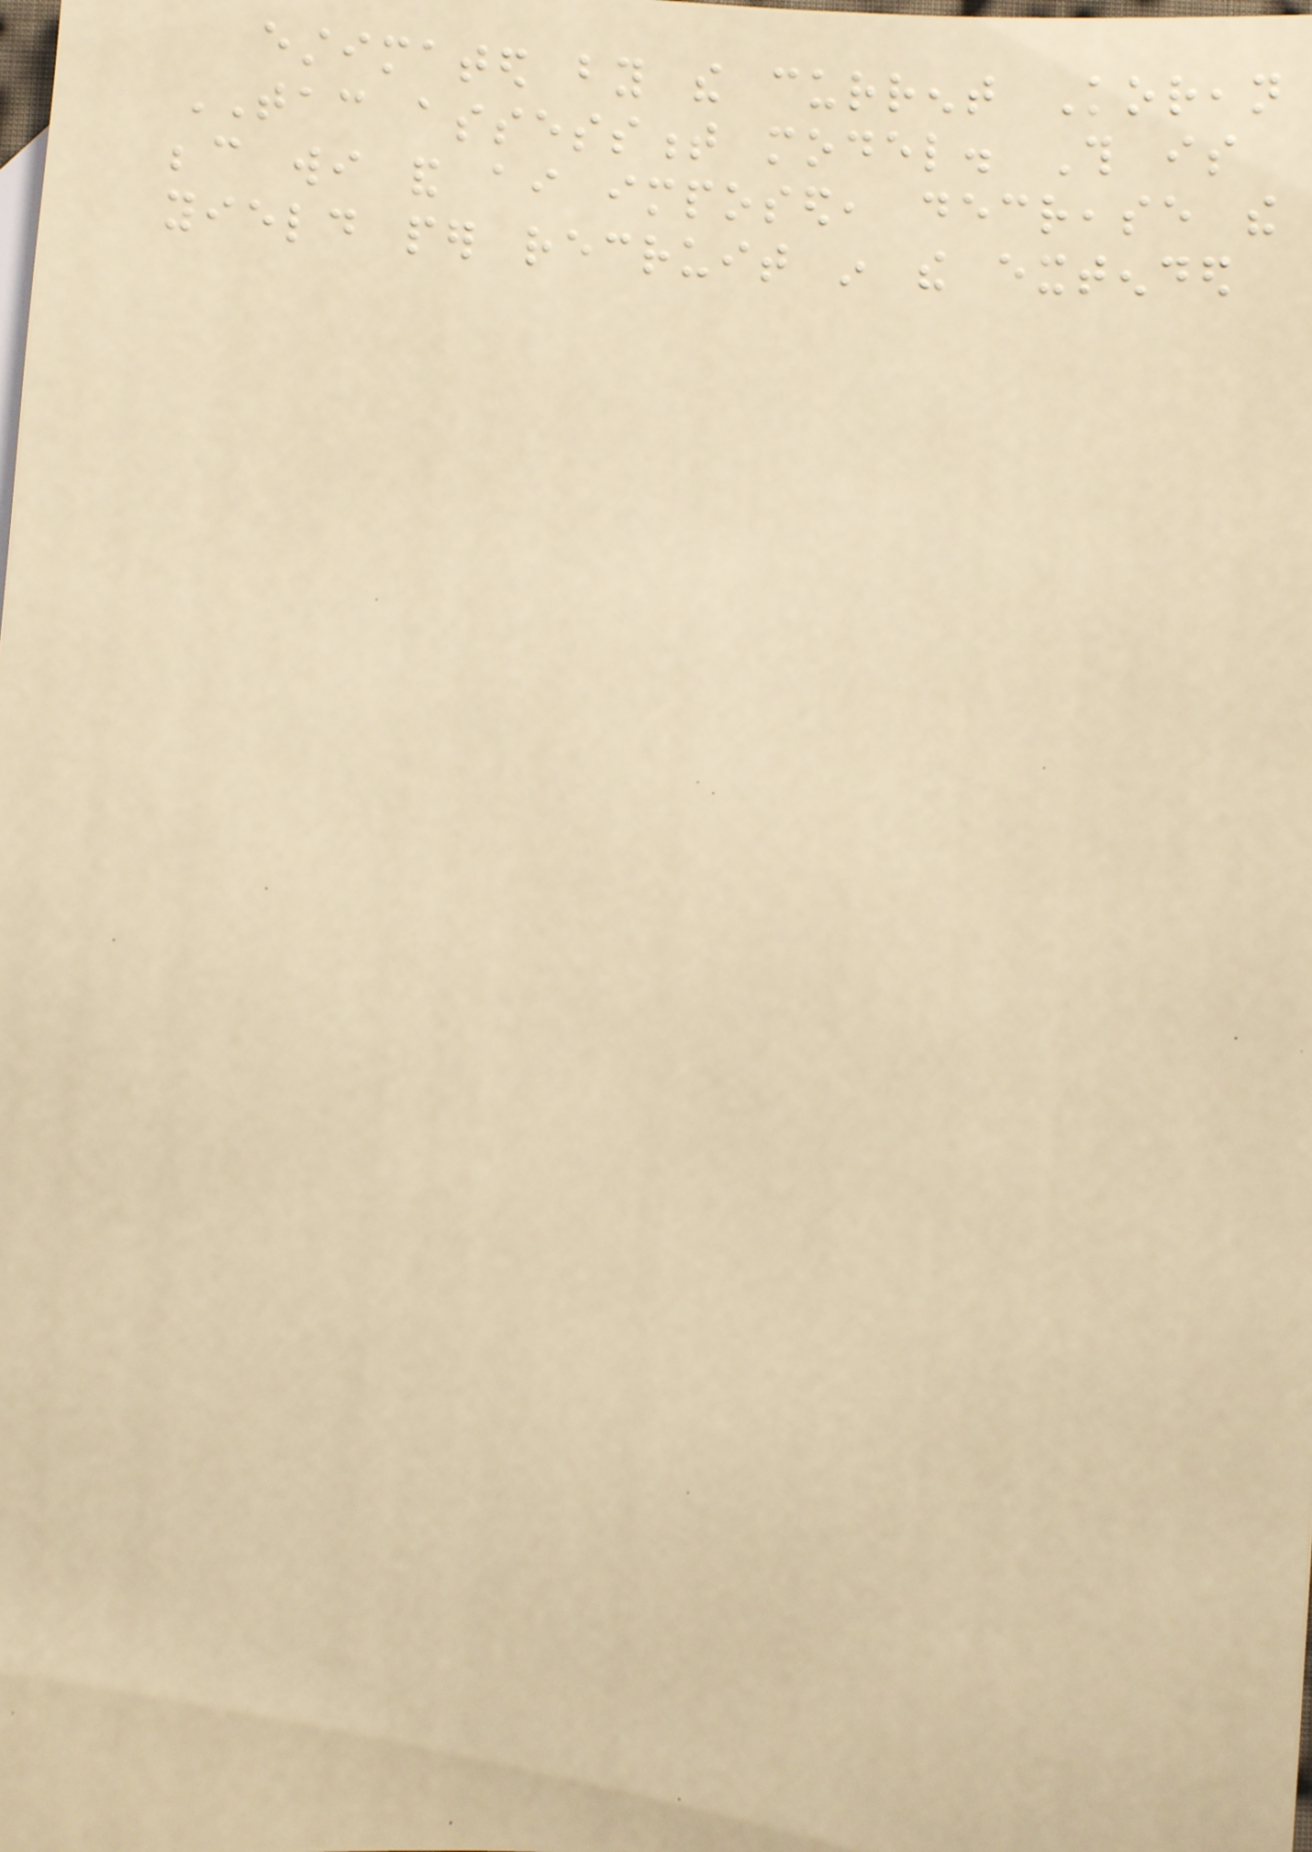estimated by the current Korean
TAC assessment model. This is
because wi and ai imposed, decrease the
yield per recruit in the extended
